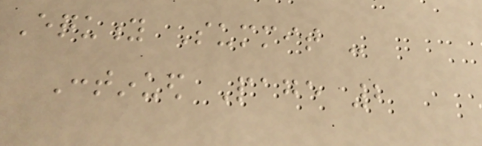Equity Summit -
Continued Page 2
